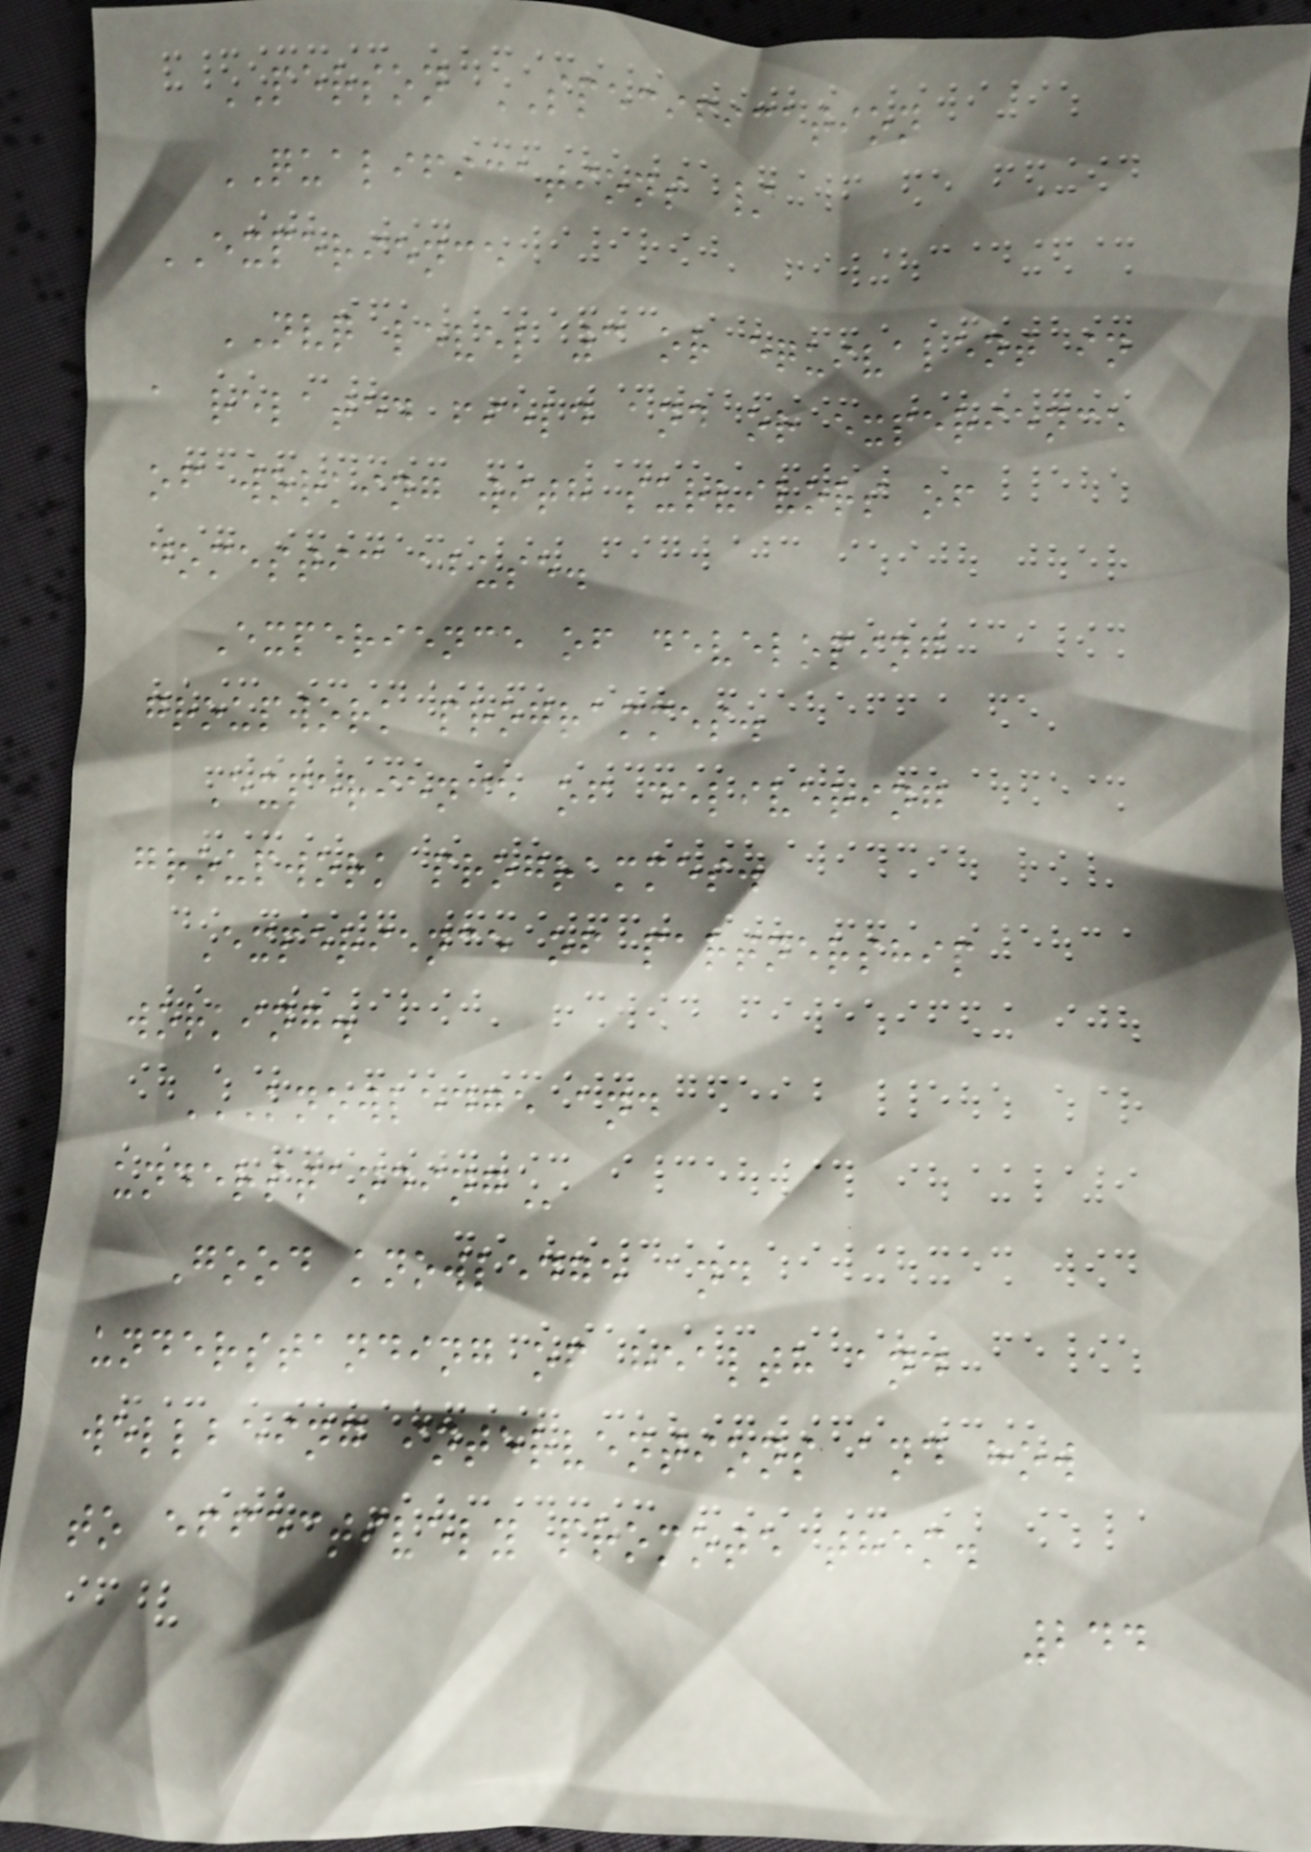PERSON SPECIFICATION
QUALIFICATIONS /
EXPERIENCE
NVQ level 3 or equivalent in
a related field and or experience
of working with survivors of
domestic abuse.
Experience of developing
groupwork programmes.
Experience of delivering
groupwork programmes.
Experience of partnership
working.
KNOWLEDGE AND
UNDERSTANDING
Good knowledge and
understanding of health and
wellbeing interventions and how
to effectively promote them.
244
